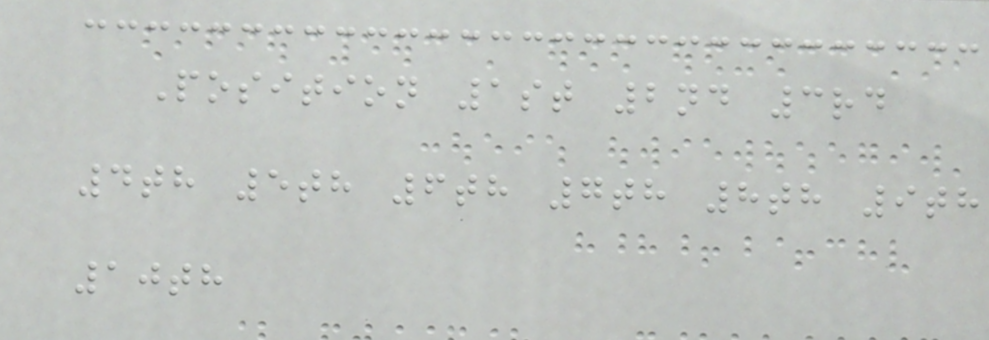Position 1st 2nd 3rd
4th 5th 6th 7th 8th 9th
10th
